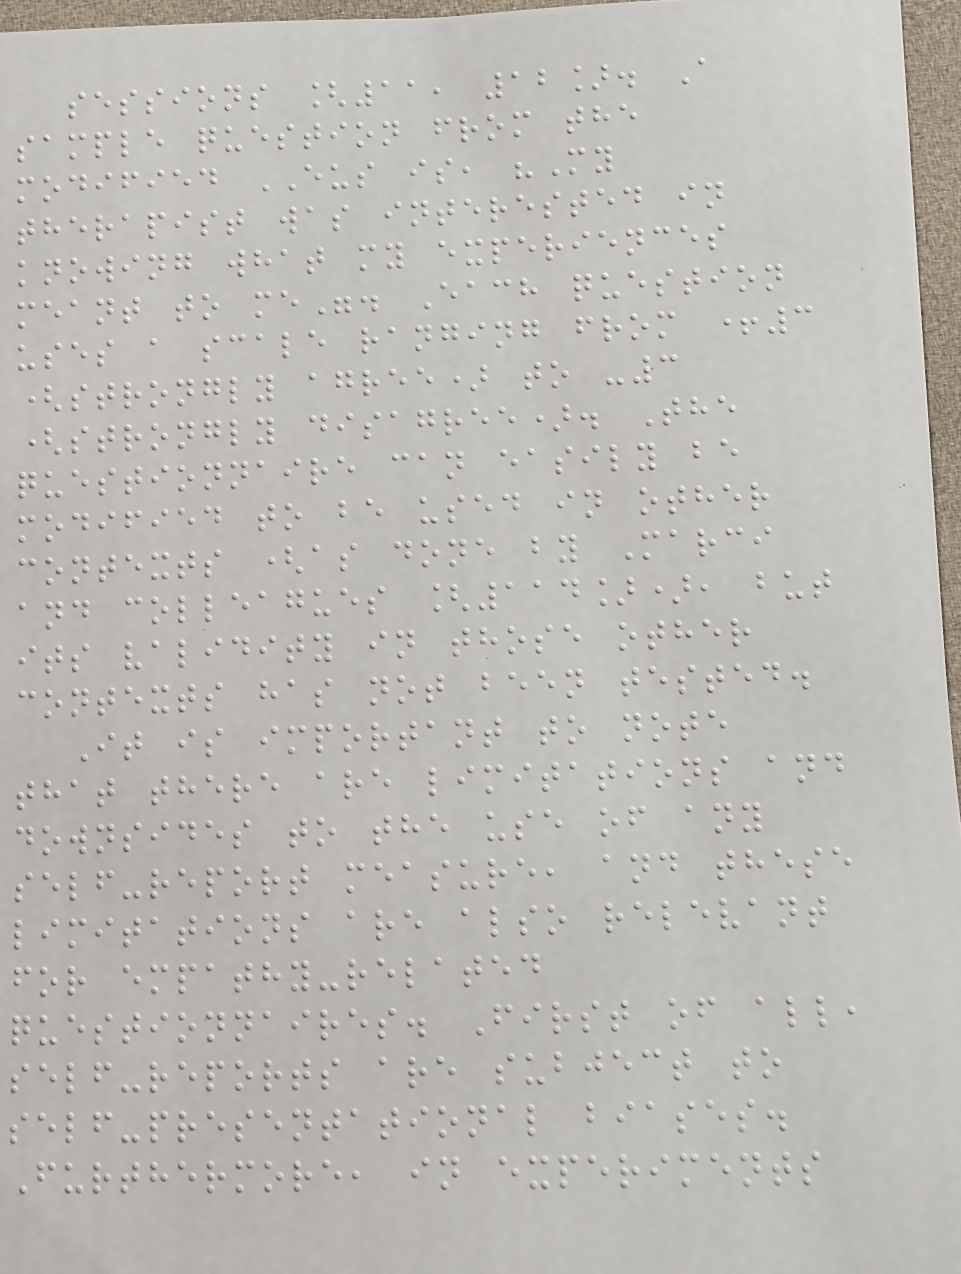sessions [11, 12]. A
sample question from the
modified EUS is, "My
therapist was interested in
knowing what my experiences
meant to me". Each question
uses a scale ranging from +3
(strongly agree) to -3
(strongly disagree). The
questionnaire can easily be
modified to be used in other
contexts (as done by Marci
and colleagues [114]), but
its validity in those other
contexts has not been tested.
It is important to note
that there are limitations and
downsides to the use of any
self-report measure, and these
limitations are also relevant
for empathy-related
questionnaires. First of all,
self-reports are subject to
self-presentational biases.
Furthermore, in experiments
